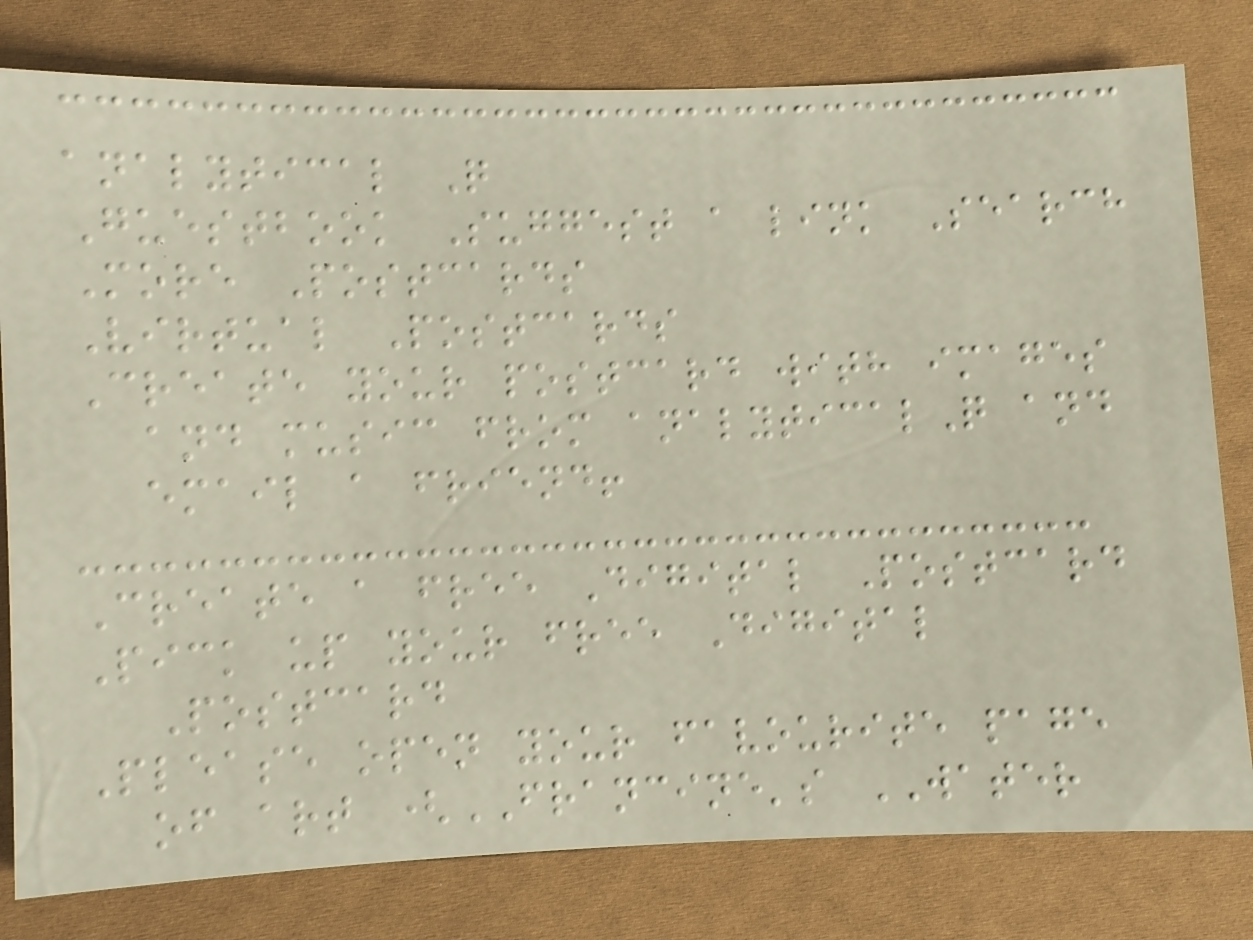analytical Q
Guestbook Suggest a link Search
More Postcards
Virtual Postcards
Create your postcard with images
and music from analyticalQ and
email a friend!
Create a free Digital Postcard
Pick up your free Digital
Postcard
Please open your favourite page
of art (FRANCINE's WATER
